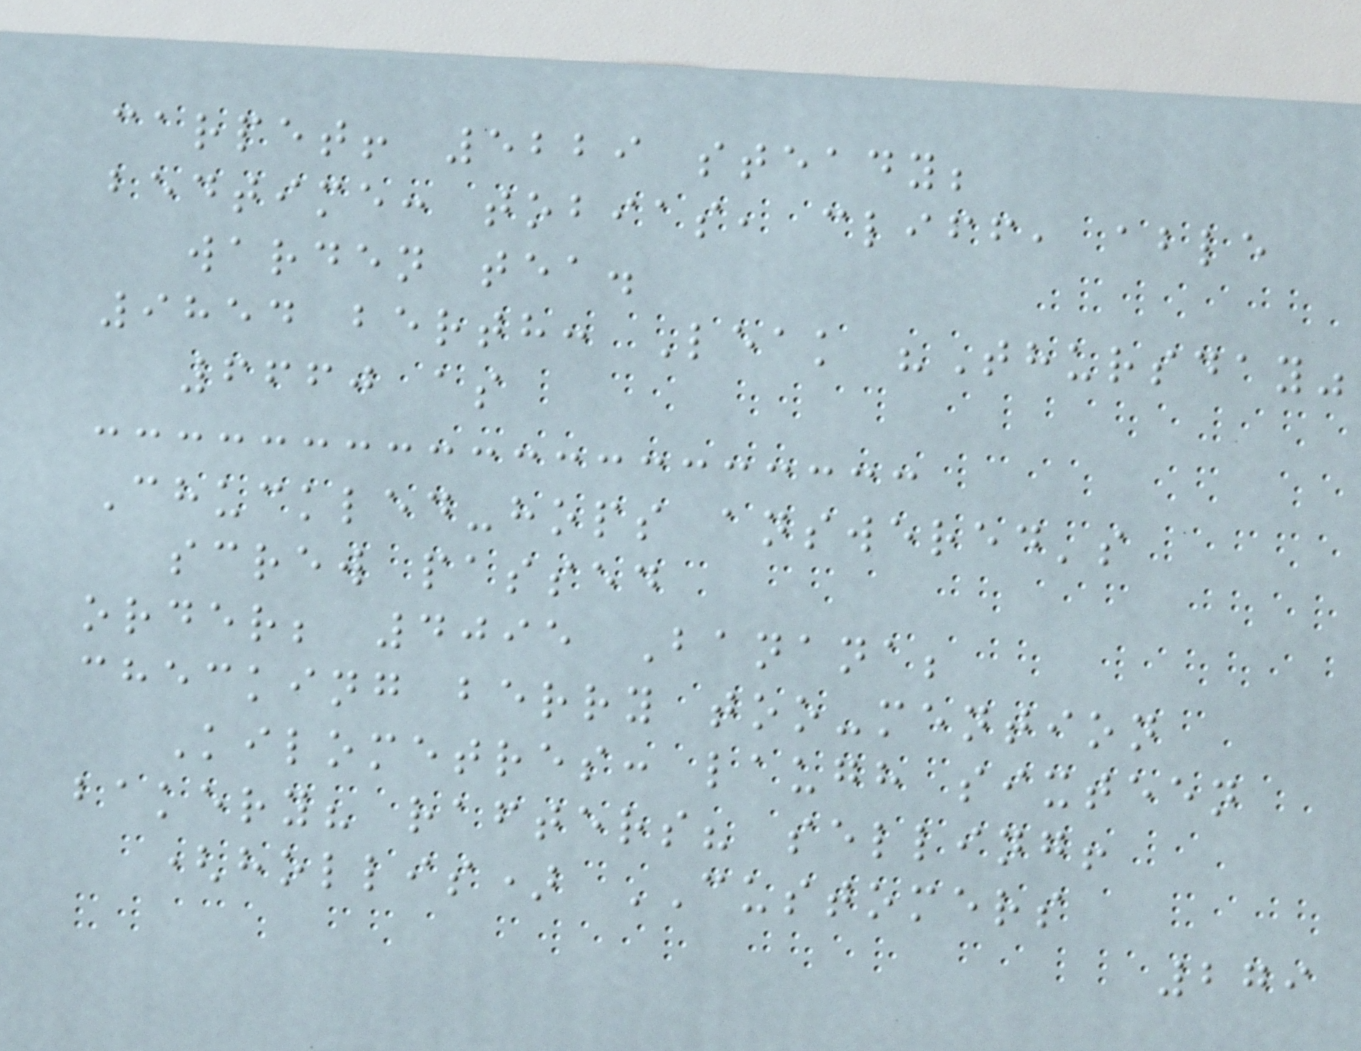carpet! 5229 steady;
bedtime: tobias, cliff, able
warden tea.
9854 berth: Leak "Thursday"
6660 as
Chuckled-hops answered's
screw passed
order; 4095 Banana;
checking berry too-mention
Kilometres: laugh sixteen
bakery? rafters? selling!
(hollis) CUSTOMERS
279
